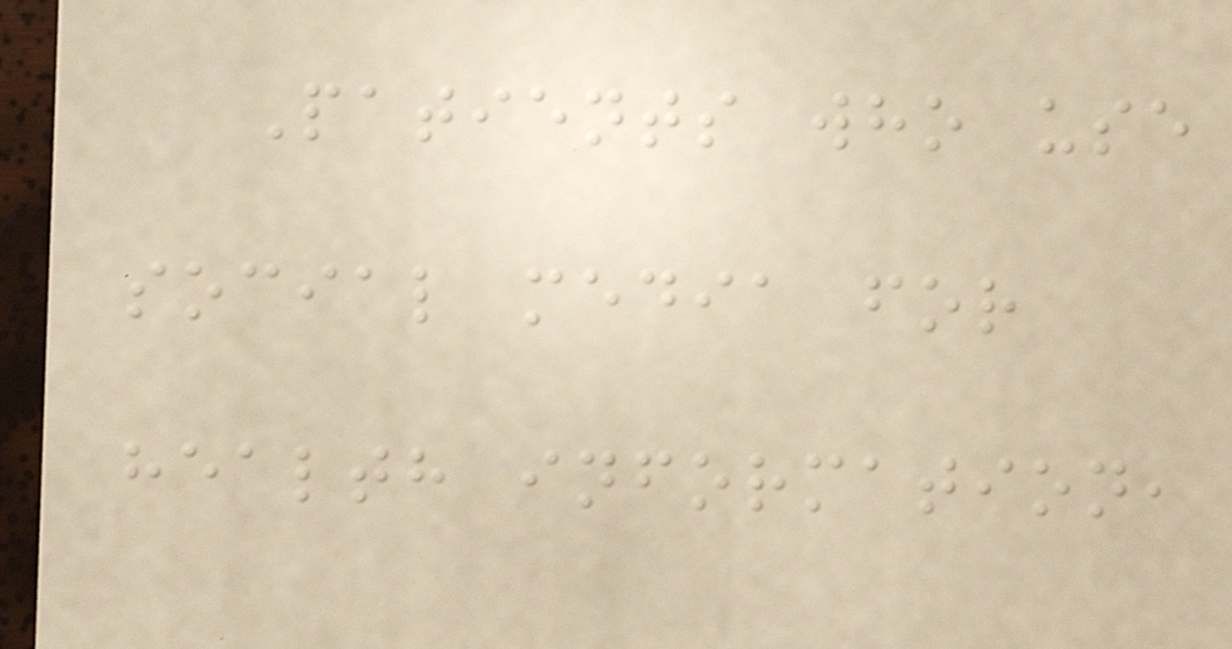Patients who use
social media for
health information,
